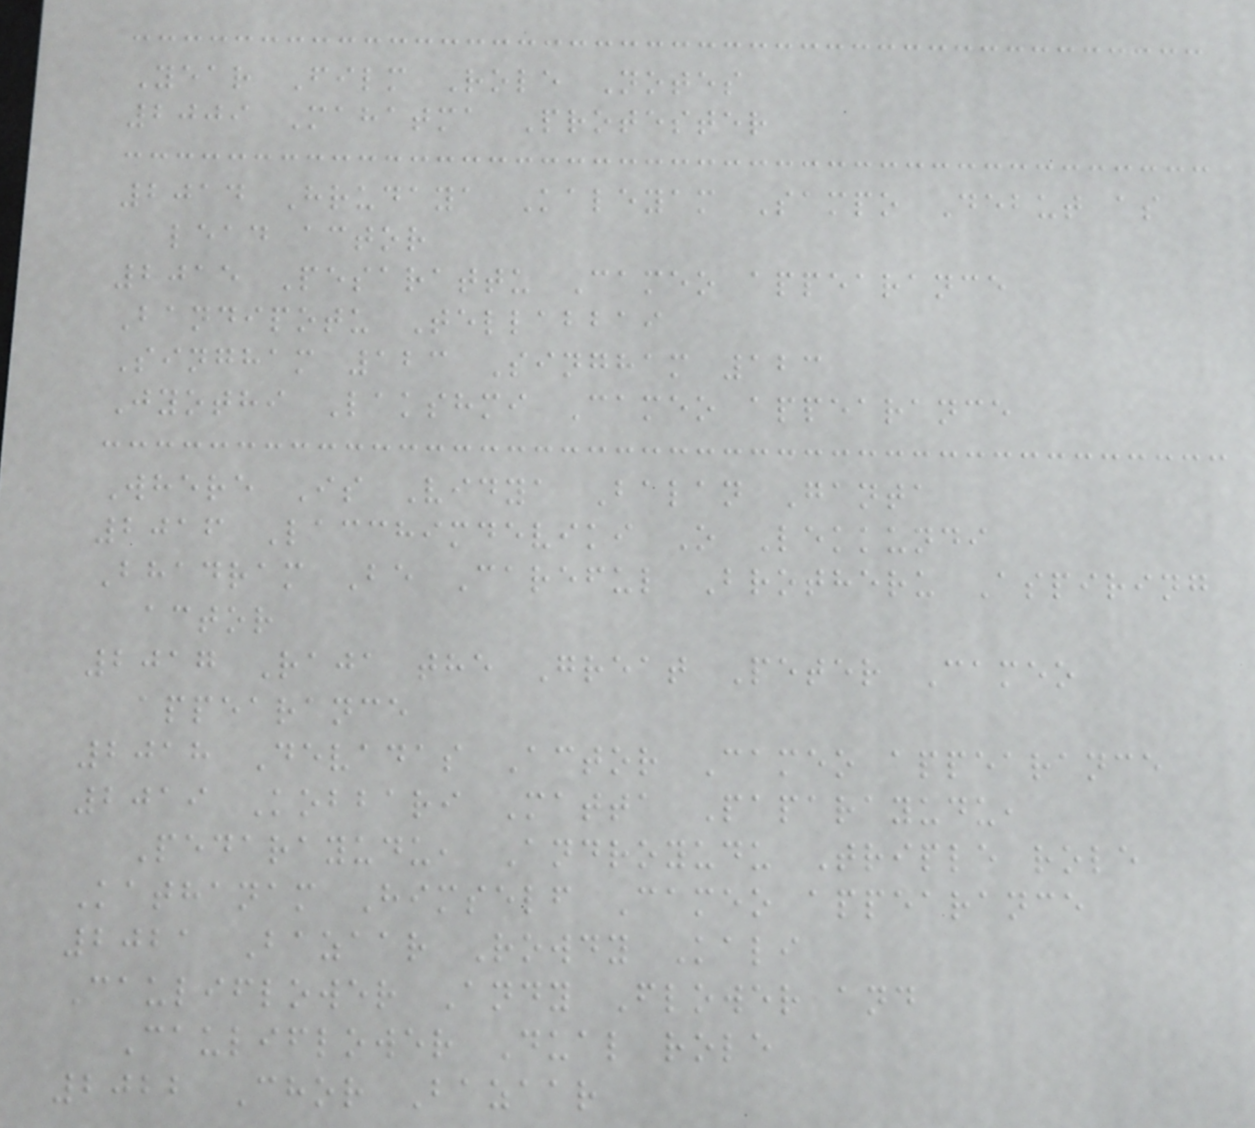Year Film Role Notes
2009 Mahatma Protester
2014 Hrudaya Kaleyam Sampo Debut as
lead actor
2015 Pesarattu Cameo appearance
Bandipotu Tellabbai
Singham 123 Singham 123
Jyothi Lakshmi Cameo appearance
Where Is Vidya Balan Ganta
2016 Lacchimdeviki O Lekkundi
Bhadram Be Careful Brotheru Aspiring
actor
2017 Raja the Great Peter Cameo
appearance
2018 Devadas Actor Cameo appearance
2019 Kobbari Matta Paparayudu,
Pedarayudu, Androyudu Triple role
Kathanam Himself Cameo appearance
2021 Bazaar Rowdy Kali
Cauliflower Andy Flower and
Cauliflower Dual role
2022 Chor Bazaar
